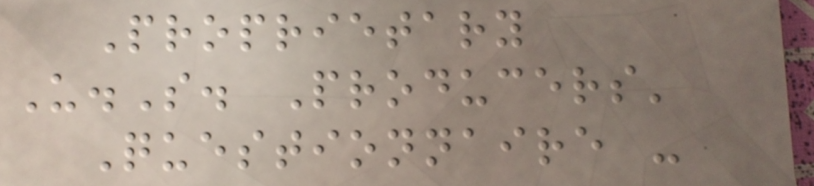Proprietary
U.S. Producers'
Questionnaire -
